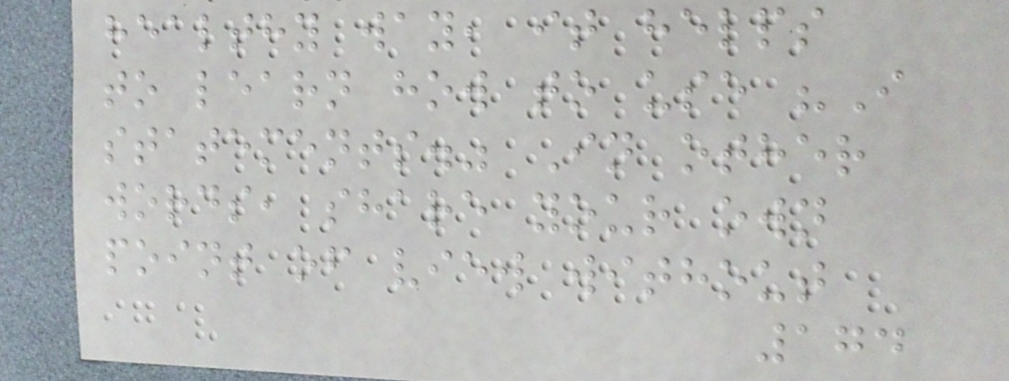healthy way, it helps
to learn how to use "I
statements." In other
words, share your own
point of view without
174
